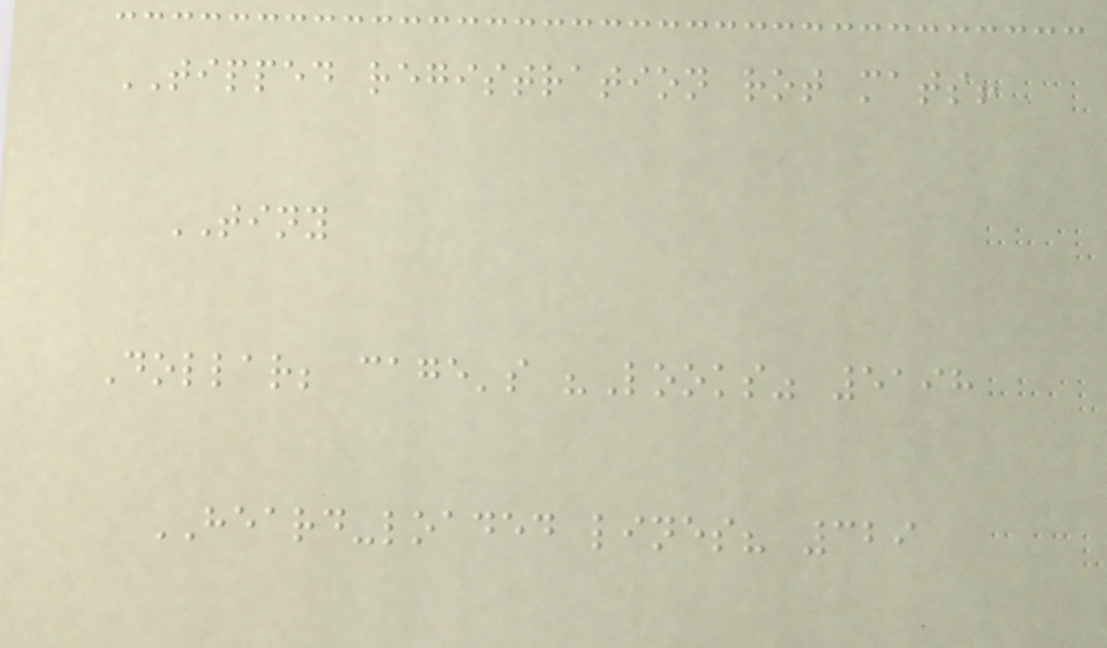TIPPED registration rot mats!
TINY
Dollar; cage's "Looks" 5198
HEARD-loaded lines? 329
